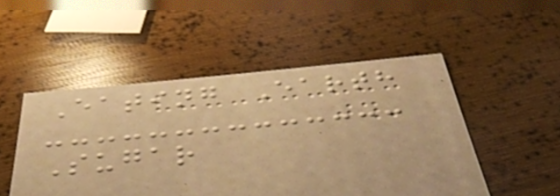Eating Earth
Sugar
